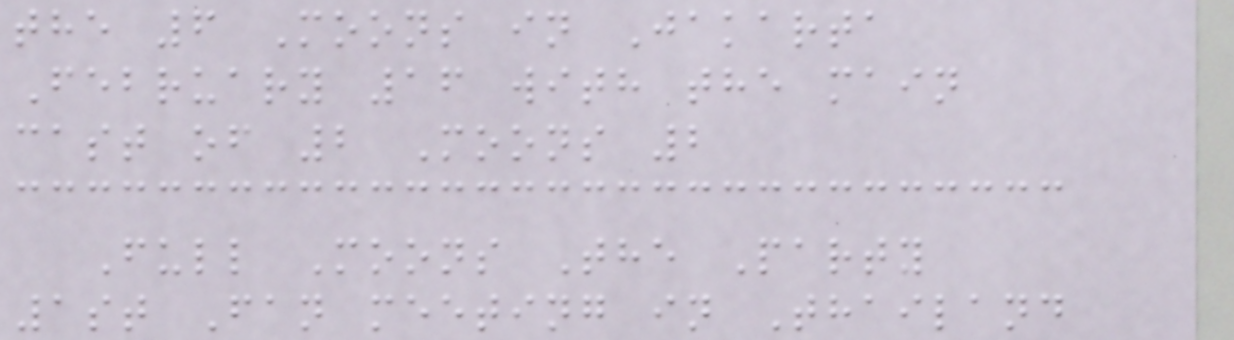the 6 Moons in Jakarta
February 16 with the main
cast of 2 Moons 2
Full Moons The Party
1st Fan meeting in Thailand
